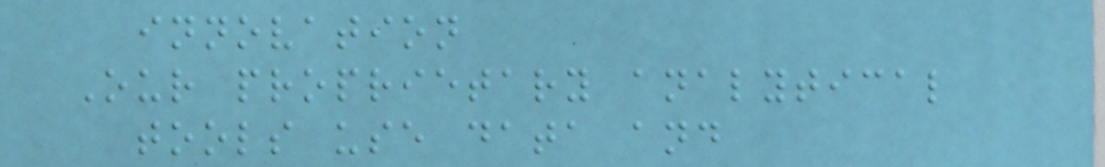innovation
Our proprietary analytical
tools use data and
